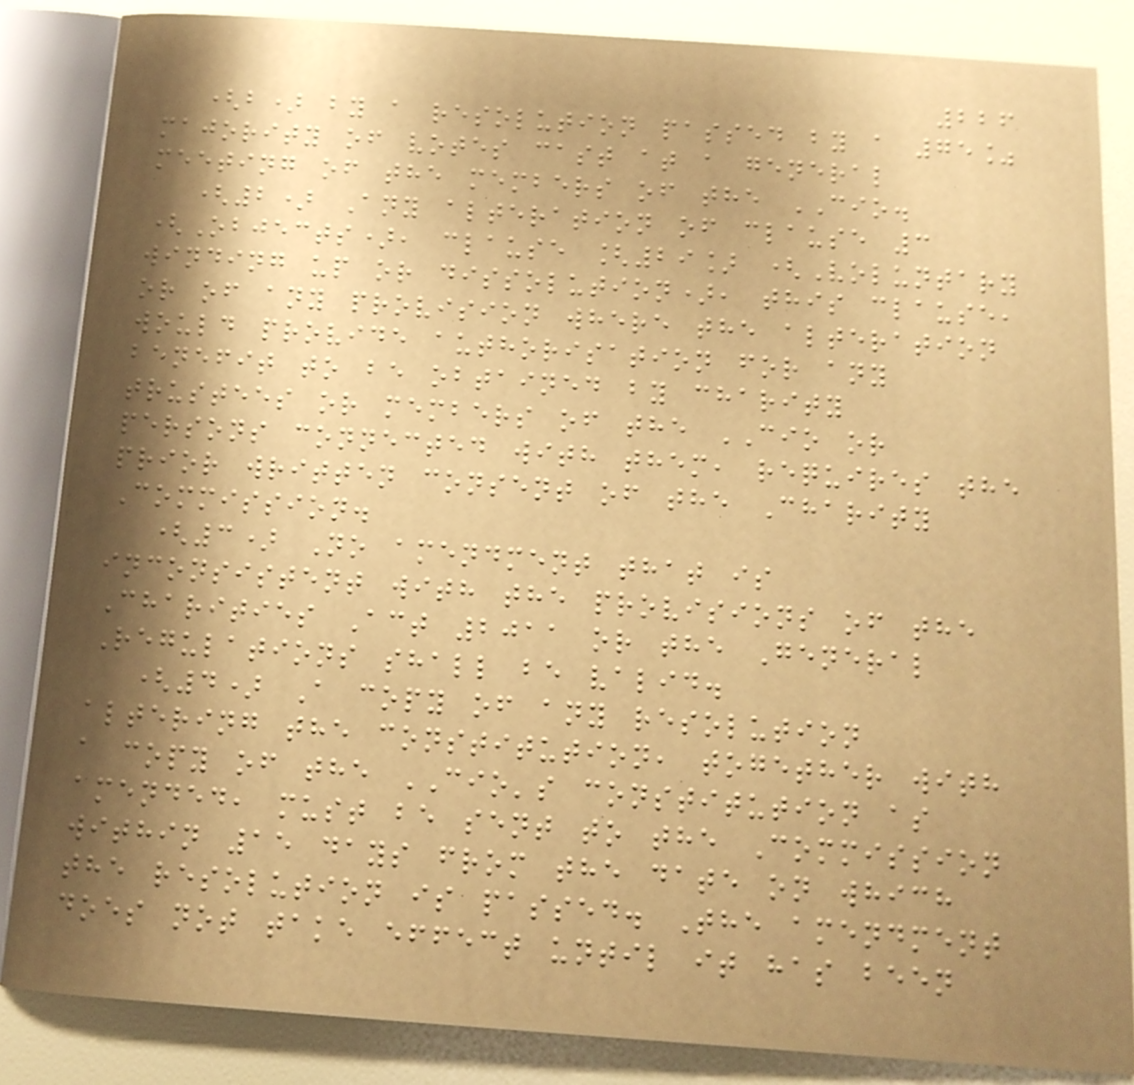226
(b) by a resolution passed by a 75%
majority of votes cast at a general
meeting of the members of the CIO.
(2) Any alteration of clause 3
(Objects), clause [29] (Voluntary
winding up or dissolution), this clause,
or of any provision where the alteration
would provide authorisation for any
benefit to be obtained by charity
trustees or members of the CIO or
persons connected with them, requires the
prior written consent of the Charity
Commission.
(3) No amendment that is
inconsistent with the provisions of the
Charities Act 2011 or the General
Regulations shall be valid.
(4) A copy of any resolution
altering the constitution, together with
a copy of the CIO's constitution as
amended, must be sent to the Commission
within 15 days from the date on which
the resolution is passed. The amendment
does not take effect until it has been
